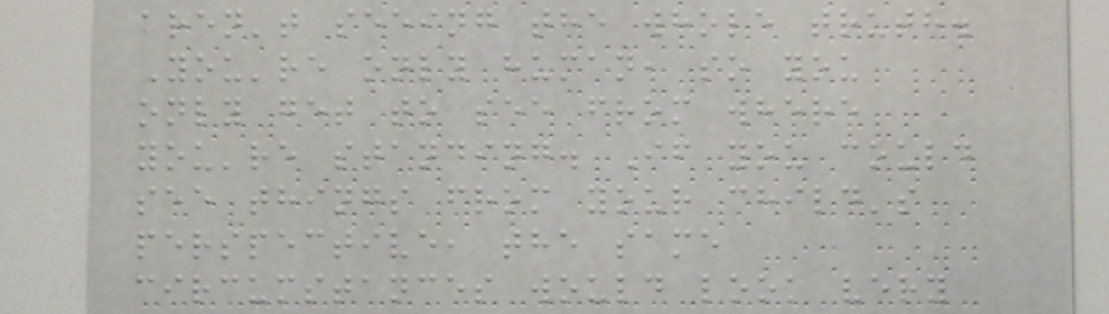aren't seeing the whole truth.
You're only human, so you
only get to see from where
you're standing. If you could
see things from your child's
perspective, the same
circumstances would look very
